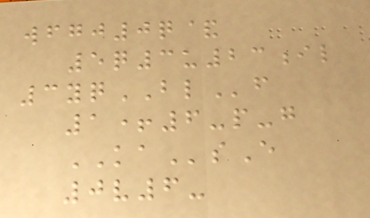wfgj0q&
5q3u23il
3yqBLf
1+6-p-g
KAsE
0v6-
